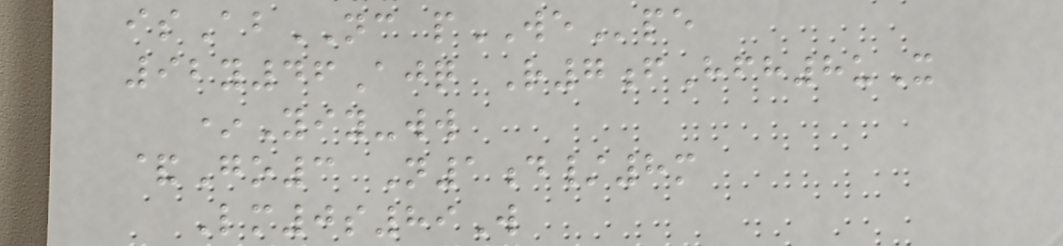isAbNC pWEpe
92y46Ajq R7fHfh8uX
*Yiy-ww
&Go3 N1d/8m
Lm0s89W
